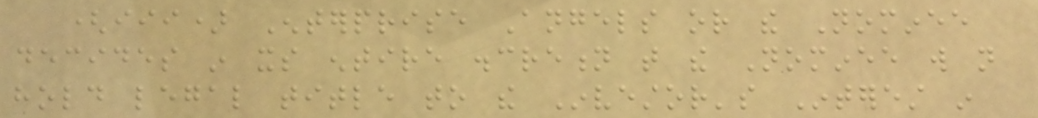(iii) Enterprise Angels or the Nominee
decides in its entire discretion that the Nominee will not
hold legal title to the Investor's Interest in
